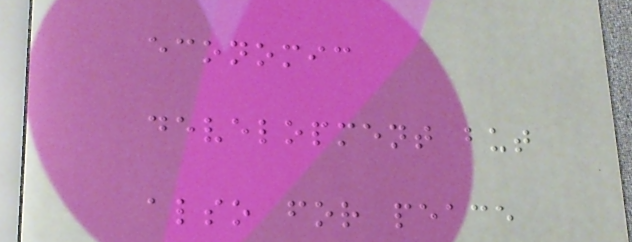economic
development but
also for peace
